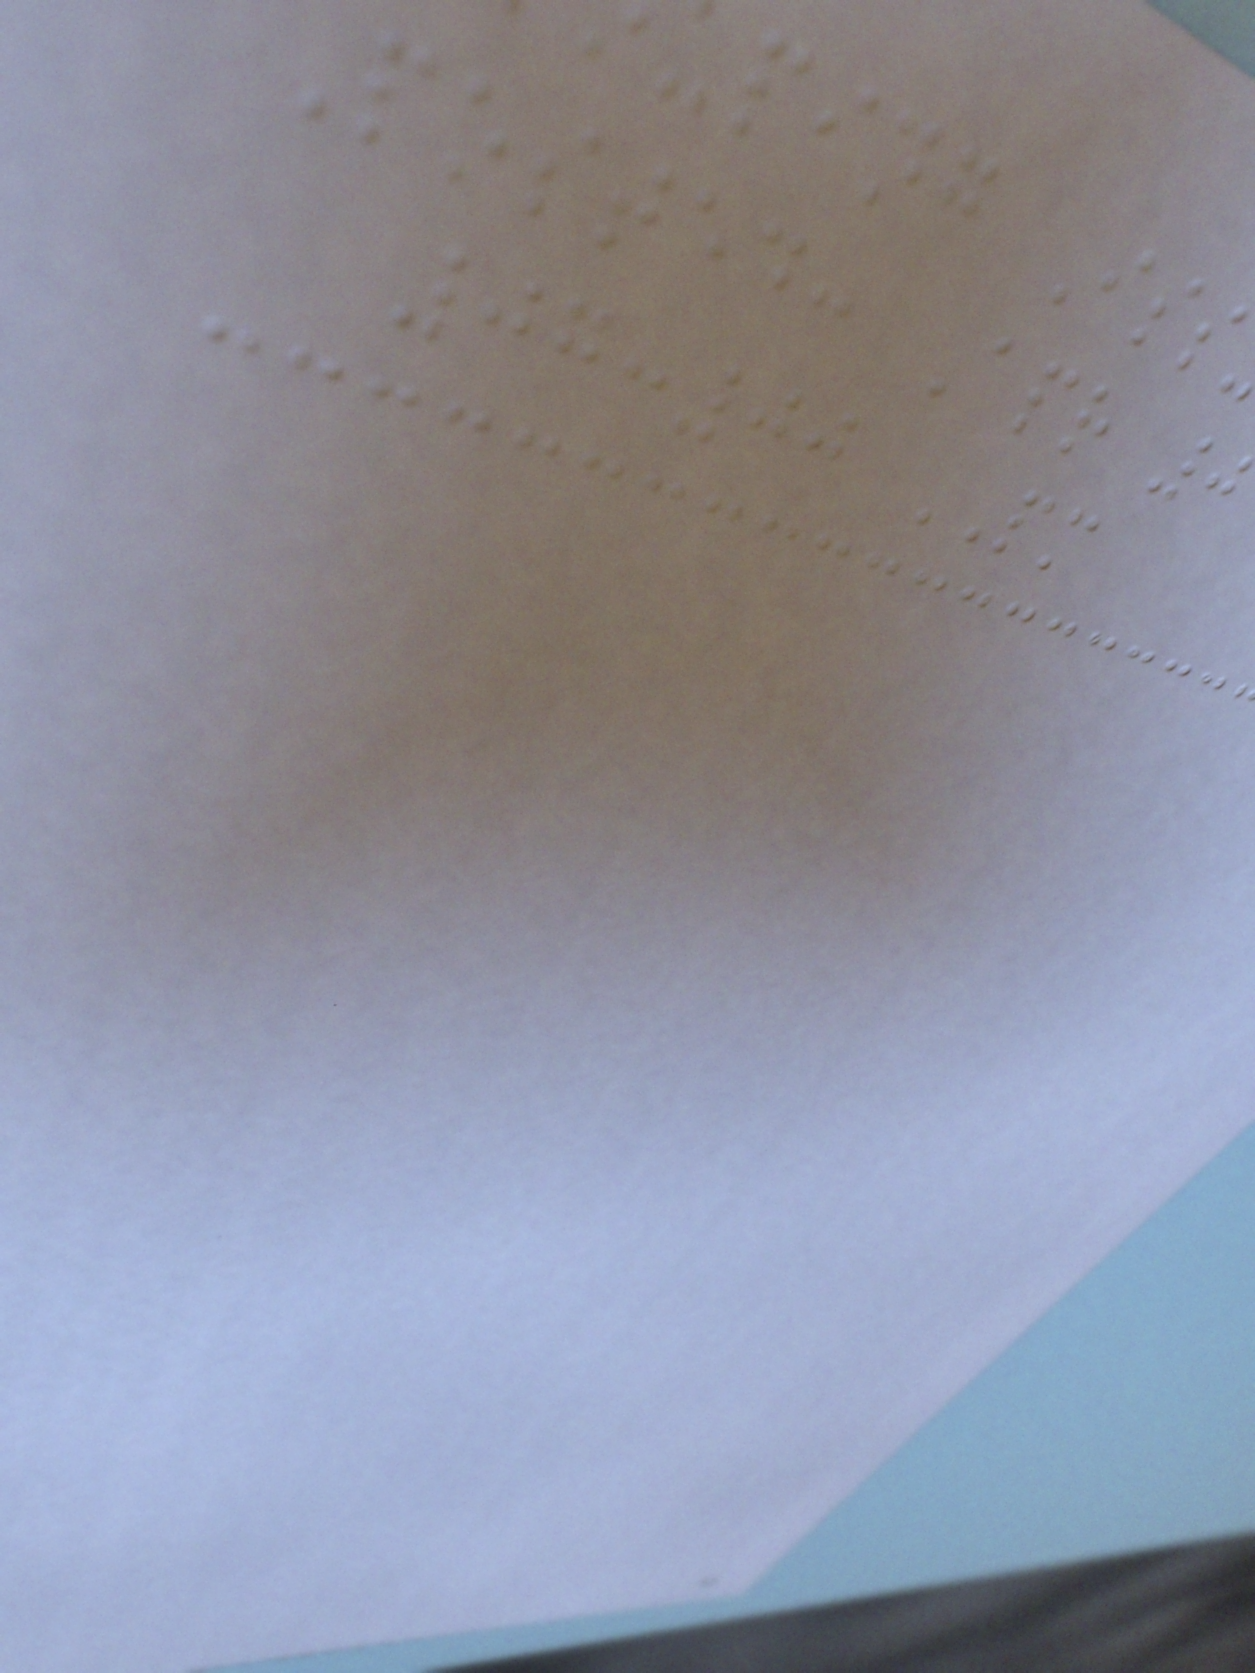ping Iss
posted: Apr 0
07:00 PM
